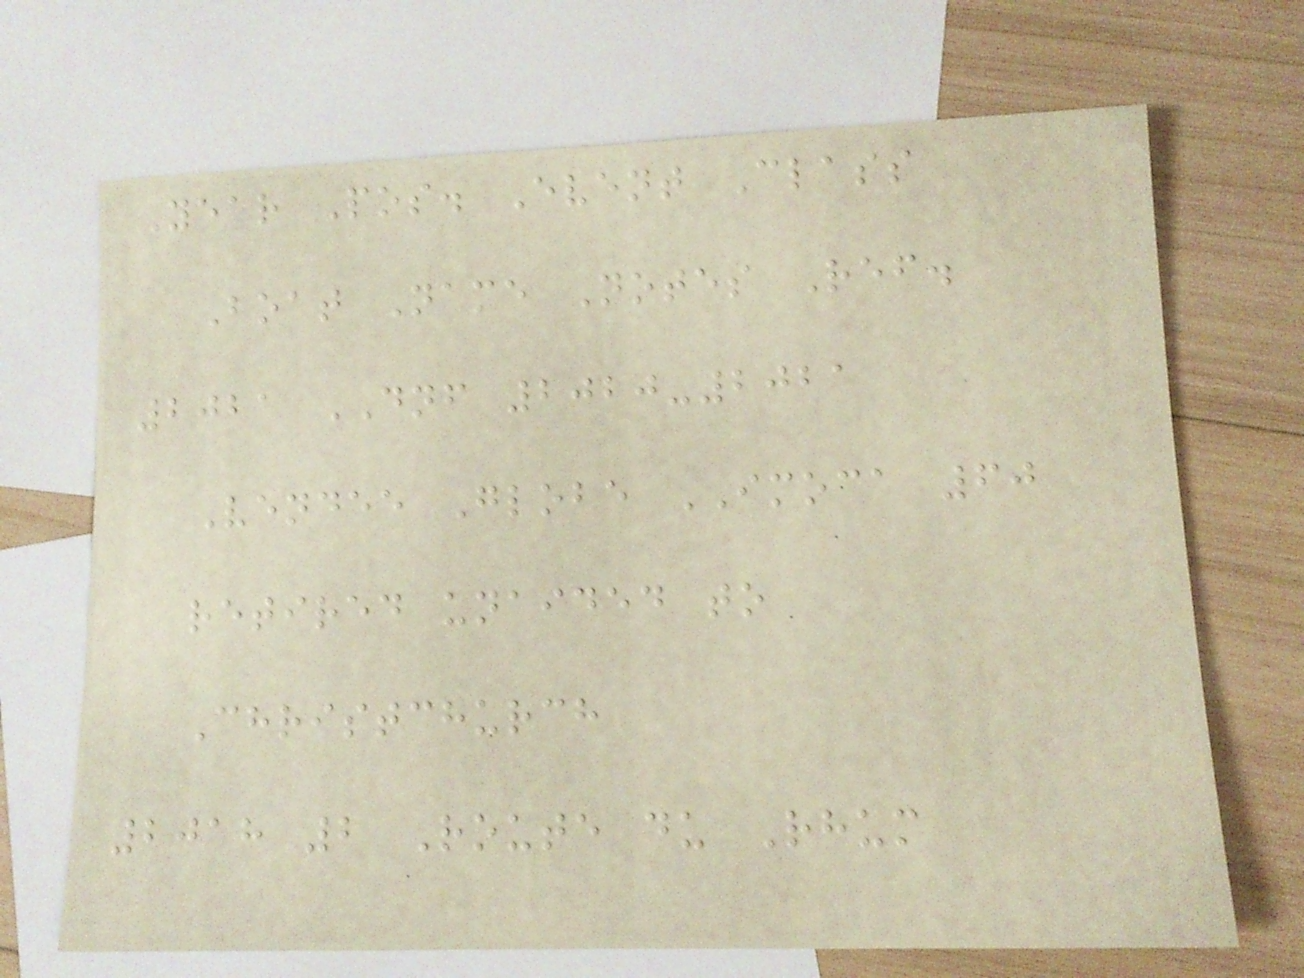Year Pos. Event Class
Boat Name Notes Ref.
2021 DNF 2020-2021
Vendee Globe IMOCA 60
retired unaided to
Christchurch
2018 2 Route du Rhum
